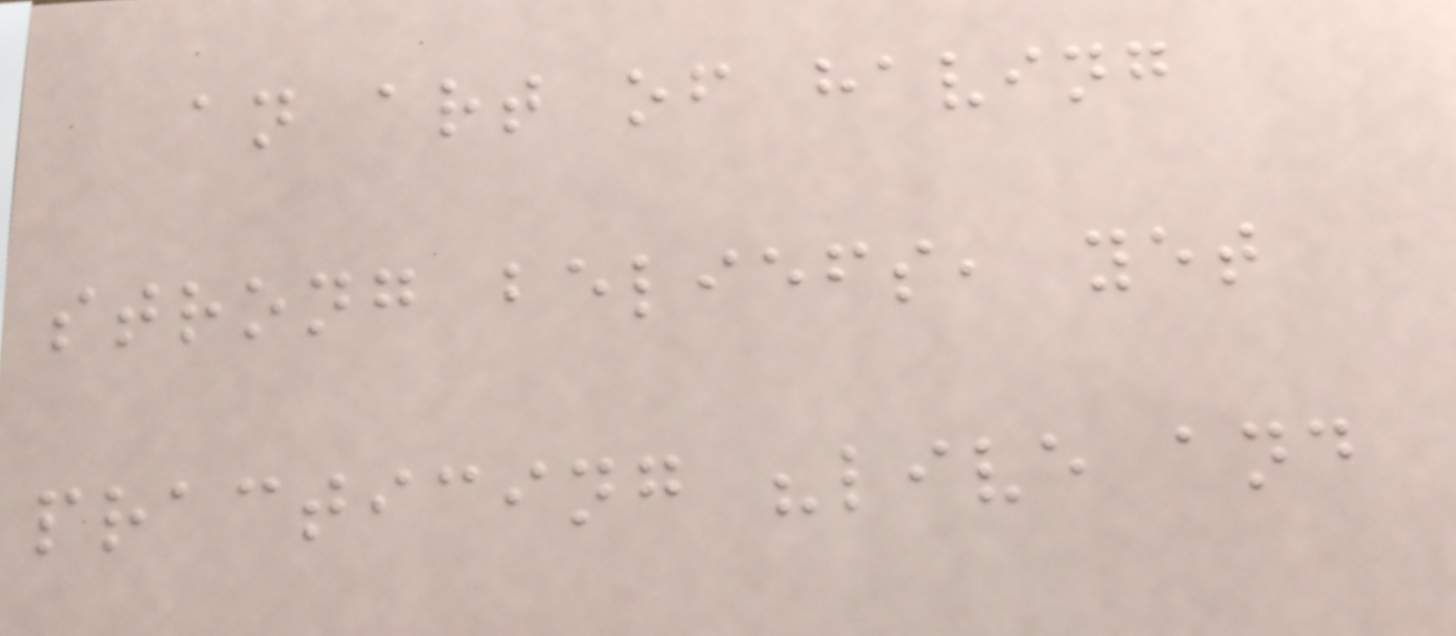an art of having
strong beliefs, yet
practicing "live and
